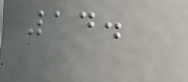14.
